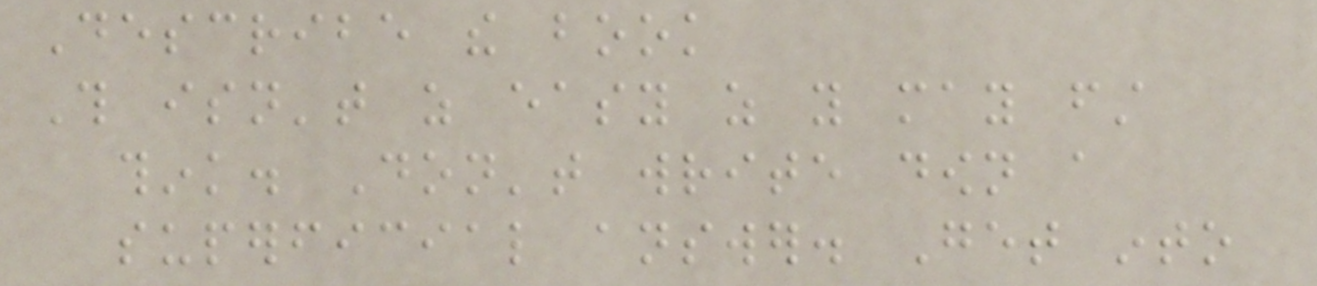Describe the book
This isn't as easy as you may first
think. Don't write down a
superficial answer. Get into
